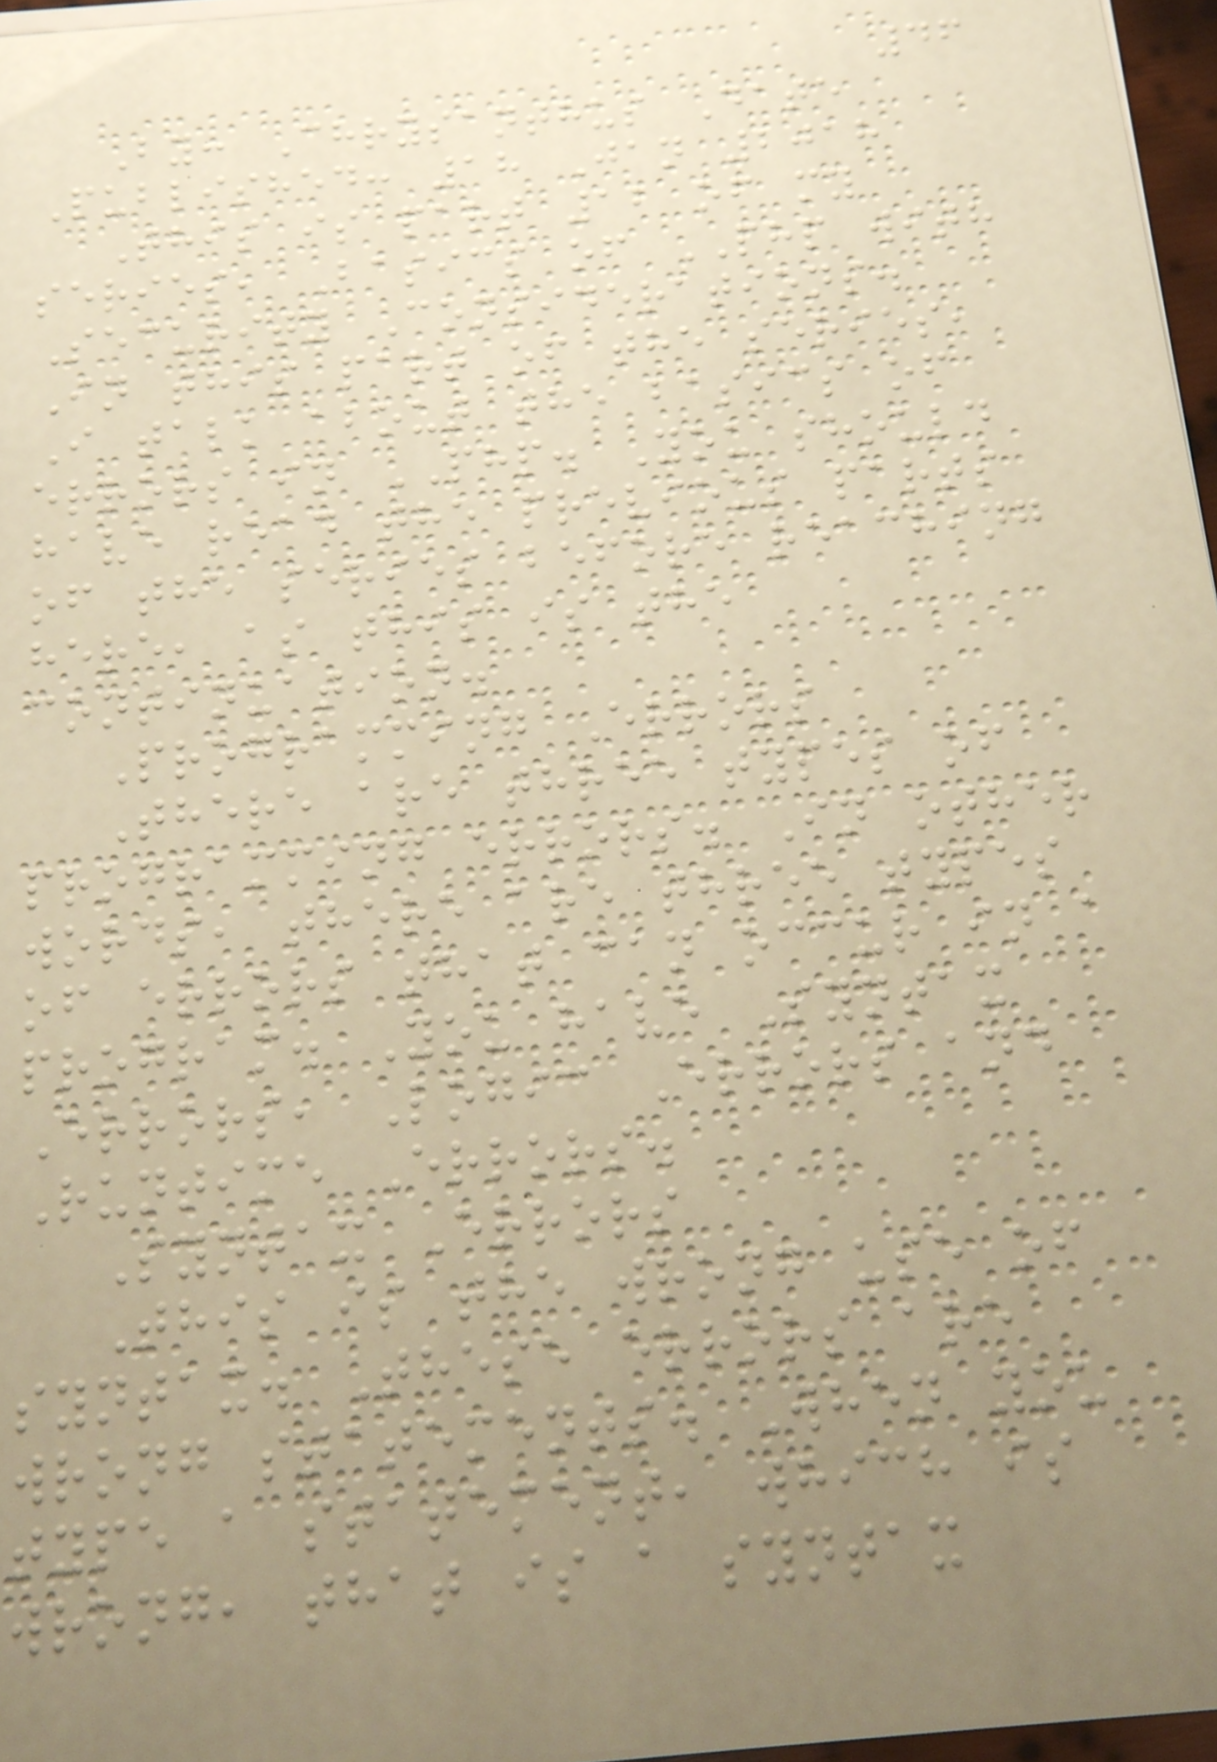46
By: Chrysanthus Date
Published: 18 Jan 2018
This is part 12 of my
series, Basics of PHP with
Security Considerations.
In this part of the series,
I talk about the basics of
errors in PHP. You should
have read the previous parts
of the series before reaching
here, as this is the
continuation.
Programming Errors
There are three types of
programming errors. In other
words, there are three types
of errors that can occur in a
program. You have Syntax
Errors, Logic Errors and
Runtime Errors.
Syntax Errors
This is the wrong use of
syntax. These errors are
wrong statements. When you
type a statement, which is
wrong, that is a syntax
